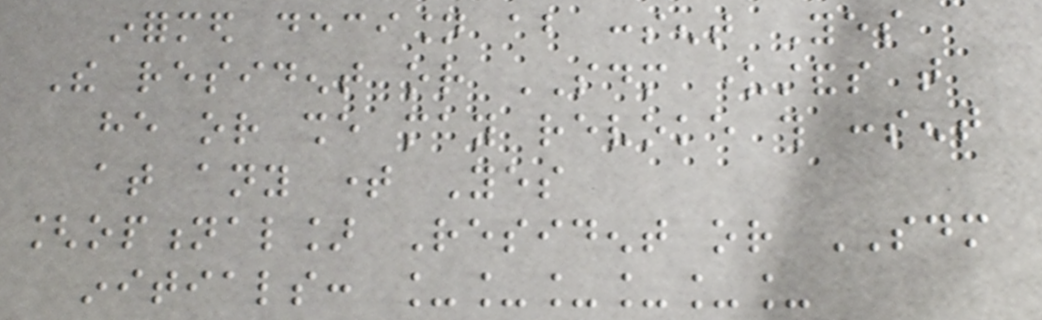informed decision about consent Yes
The resident or SDM understands that
he or she may revoke this consent
at any time Yes
[optional] Resident or SDM
initials: ______
